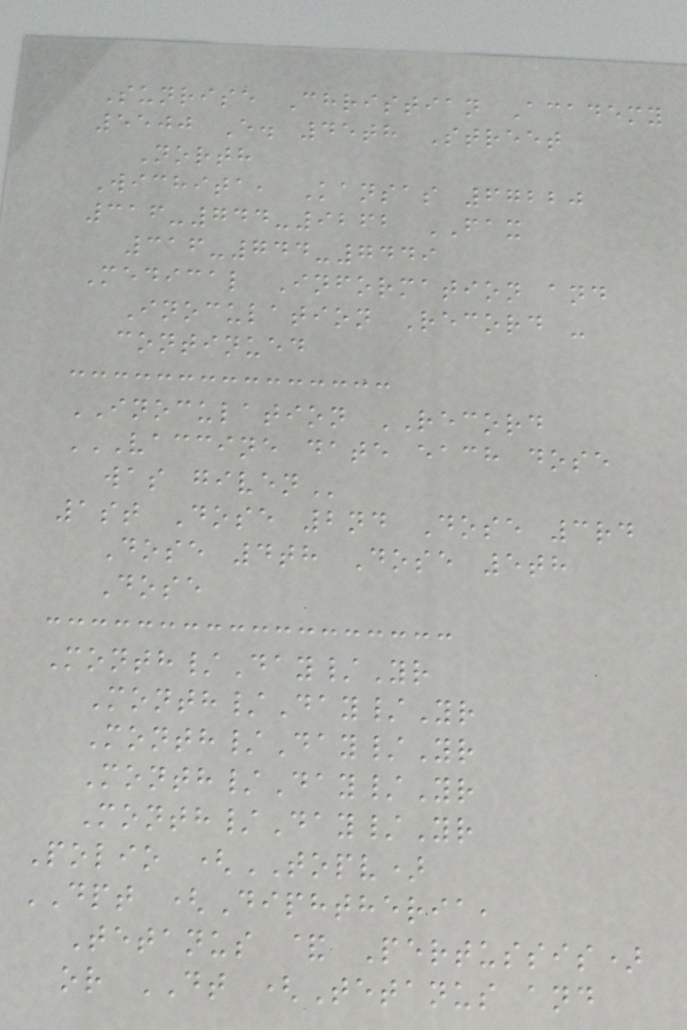Sunrise Christian Academy
5500 E. 45th Street
North
Wichita, Kansas 67220
316-744-9262 FAX
316-744-7449
Medical Information and
Inoculation Record -
continued
INOCULATION RECORD
VACCINE DATE EACH DOSE
WAS GIVEN
1st Dose 2nd Dose 3rd
Dose 4th Dose 5th
Dose
Month/Day/Yr
Month/Day/Yr
Month/Day/Yr
Month/Day/Yr
Month/Day/Yr
Polio (TOPV)
DPT (Diphtheria,
Tetanus & Pertussis)
or DT (Tetanus and
